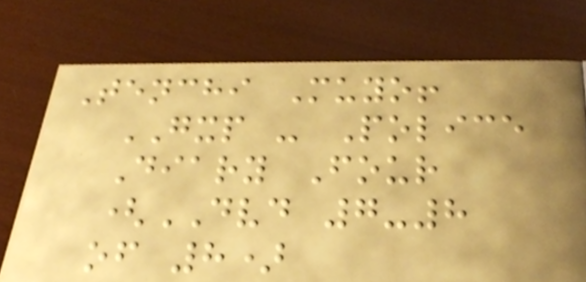Tenchi Muyo!
GXP - Police
Diary Four
(DVD 7-8
of 8)
